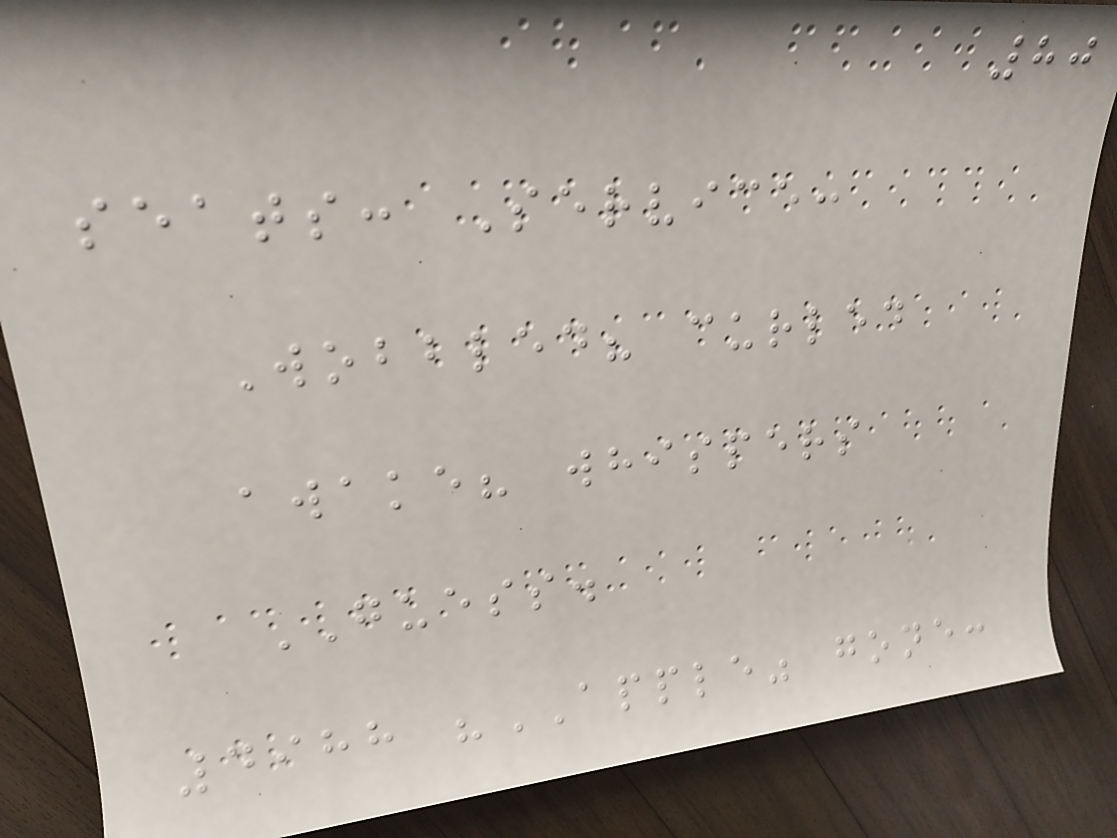80
seats: Service:
Wobbled? curled
awake? whispers
GUESS.
4988 "APPLE" gone:
